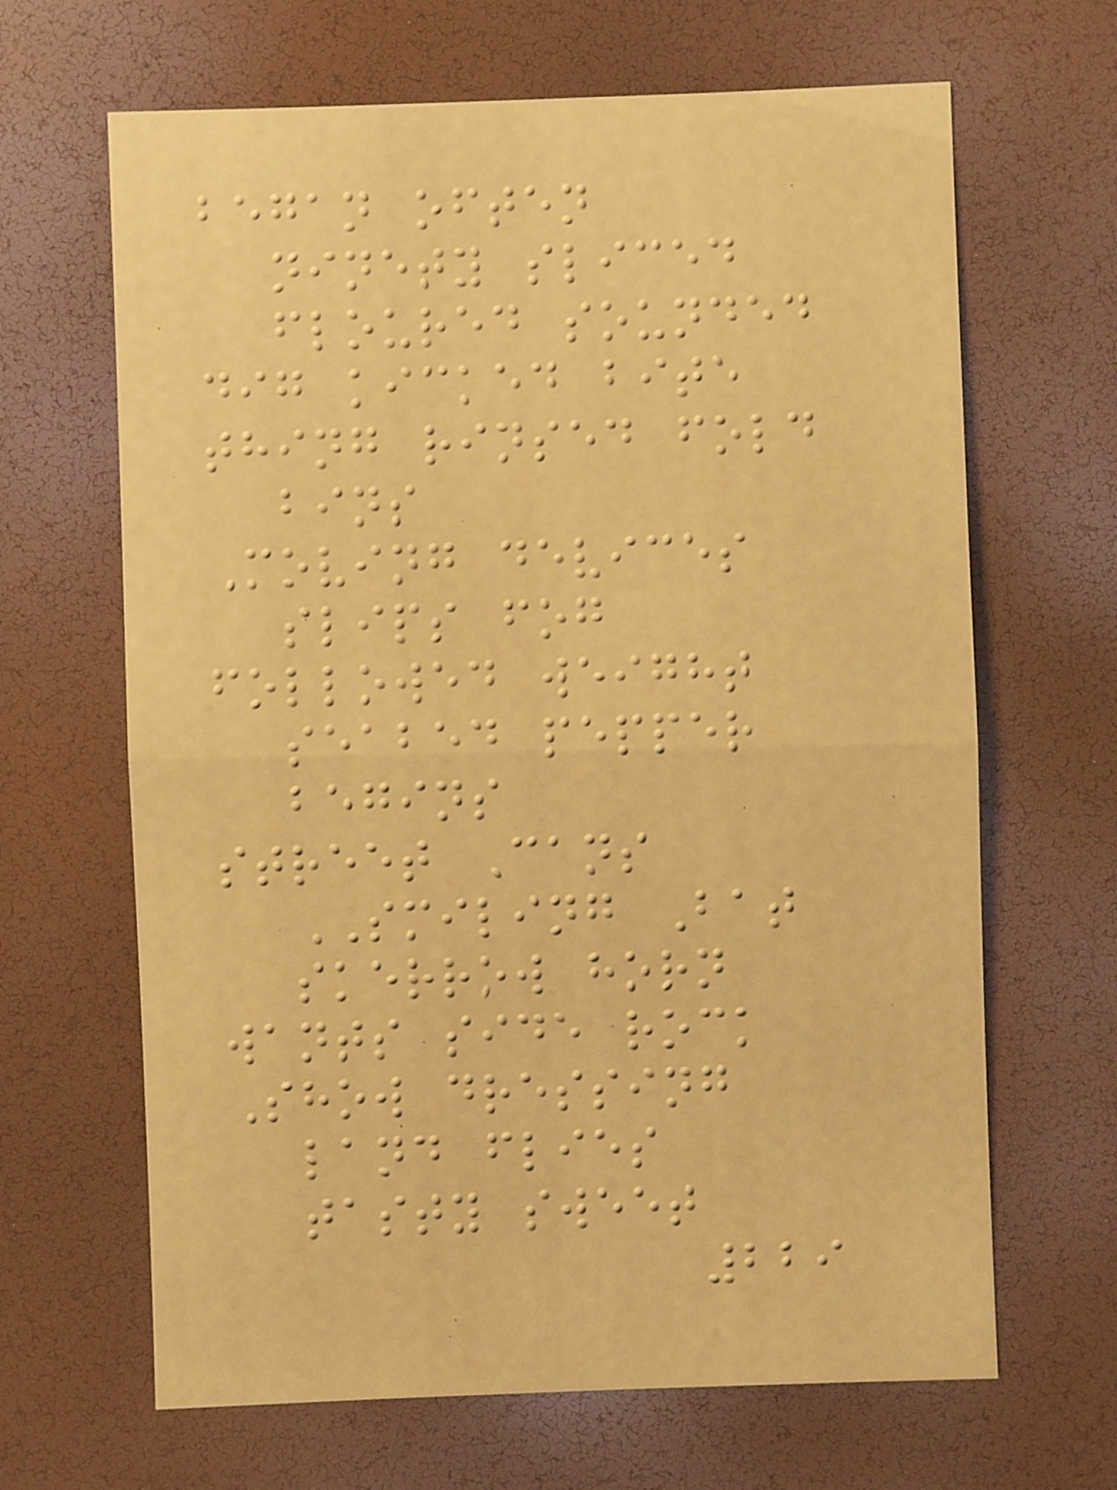began often
ninety sliced
floured sounded
dig kicked bite
thing rinsed fold
bins
Moving devices
slips fog
followed weight
seabed pepper
begins
street Cans
SMILING Bat
skerrow horn
wants side rock
Show dressing
land flies
tasty sweet
229
